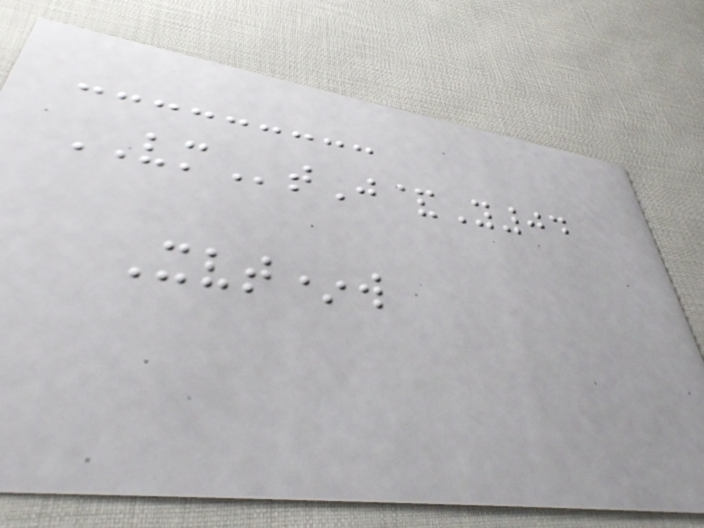VMtJ&Y04
Xvt*w
